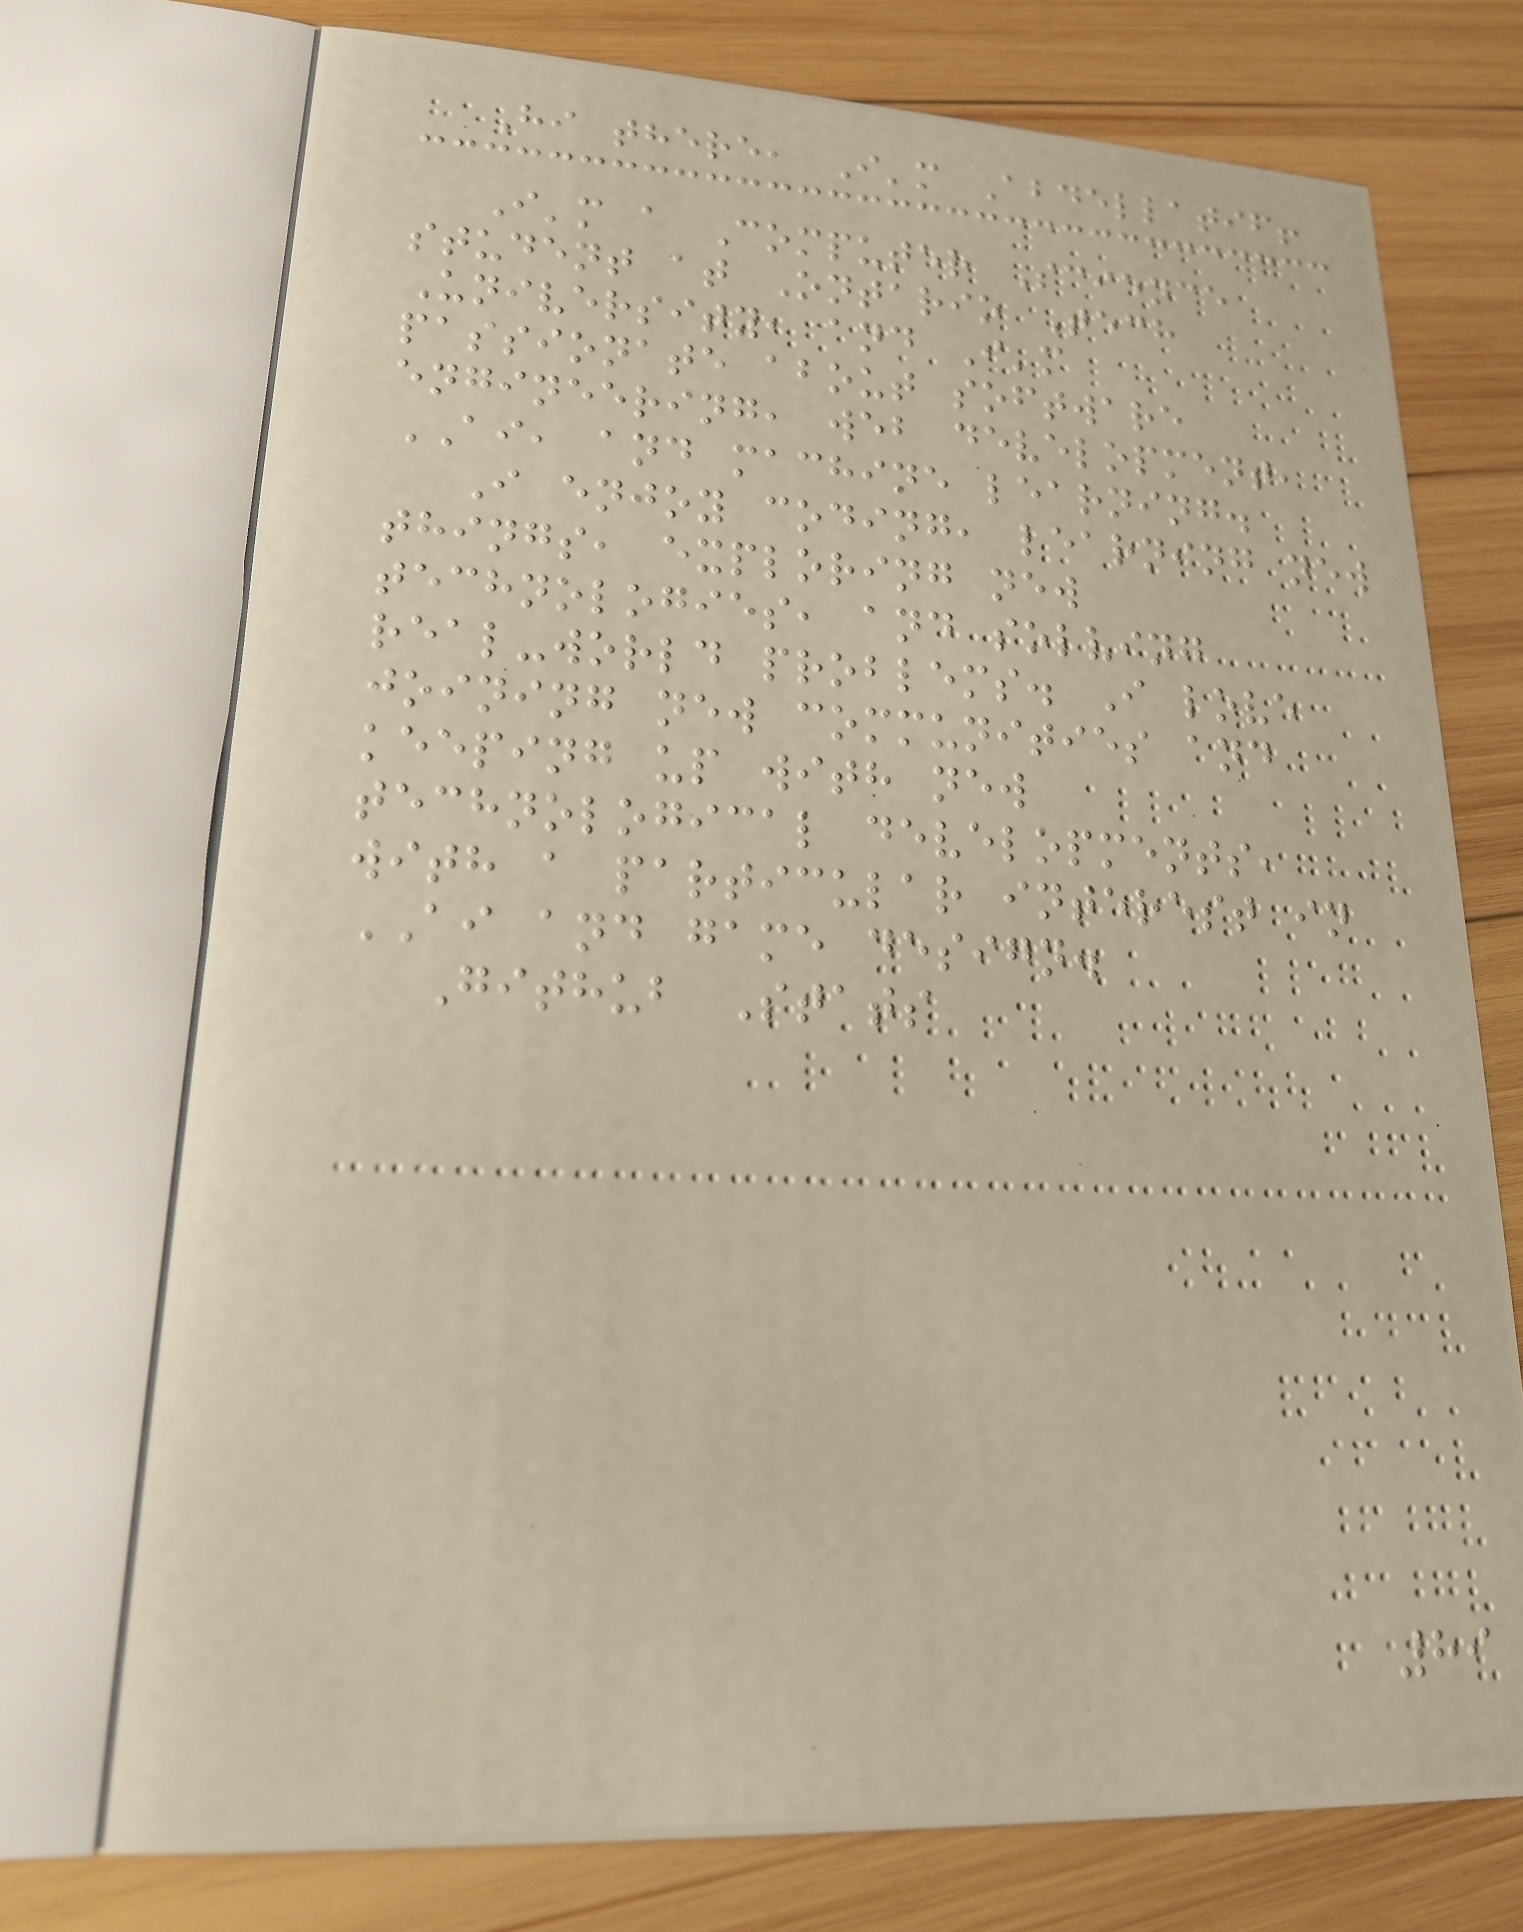Hi there, I'm Abdellatif!
I'm a Computer Science
student at Ontario Tech
University, and I'm
passionate about software
engineering, web development,
AI, and machine learning.
I enjoy coding, learning new
things, exploring new
technologies, and solving
real-world problems. I love
joining new communities and
keeping up with new
technological developments,
with a particular interest in
AI and game design.
Github Stats
89
